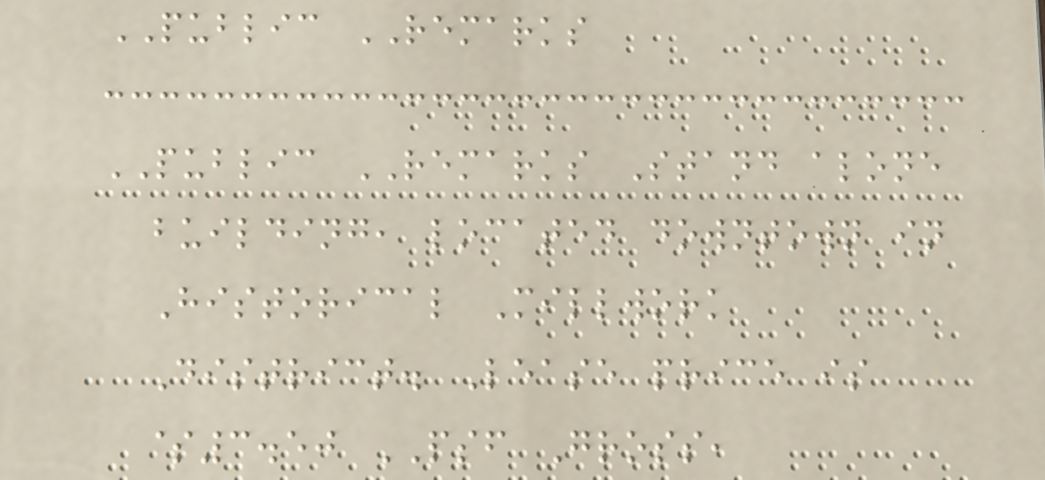PUBLIC REMARKS
PUBLIC REMARKS Stand alone
building, located downtown in
Historical Millwork
District. Lease price is
$3.50 PSF Gross,
